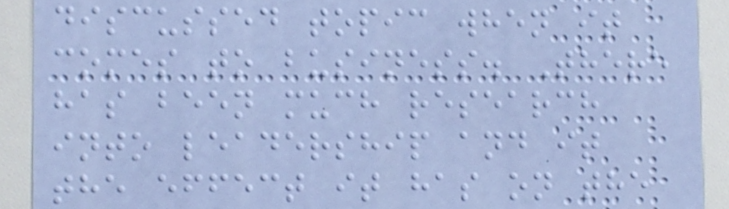discussed topic when it
comes to business. There
has been much research
into leadership and it
the effect it has on the
